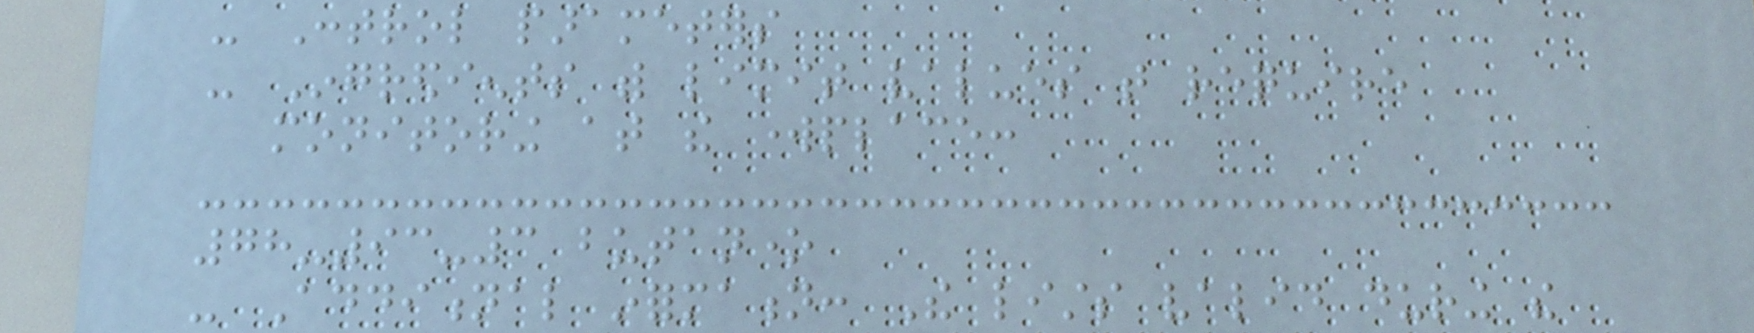- Control parameters
- Ingredients with limit values that require
monitoring at the workplace:
78-93-3 butanone
- Additional information: The lists valid during the
